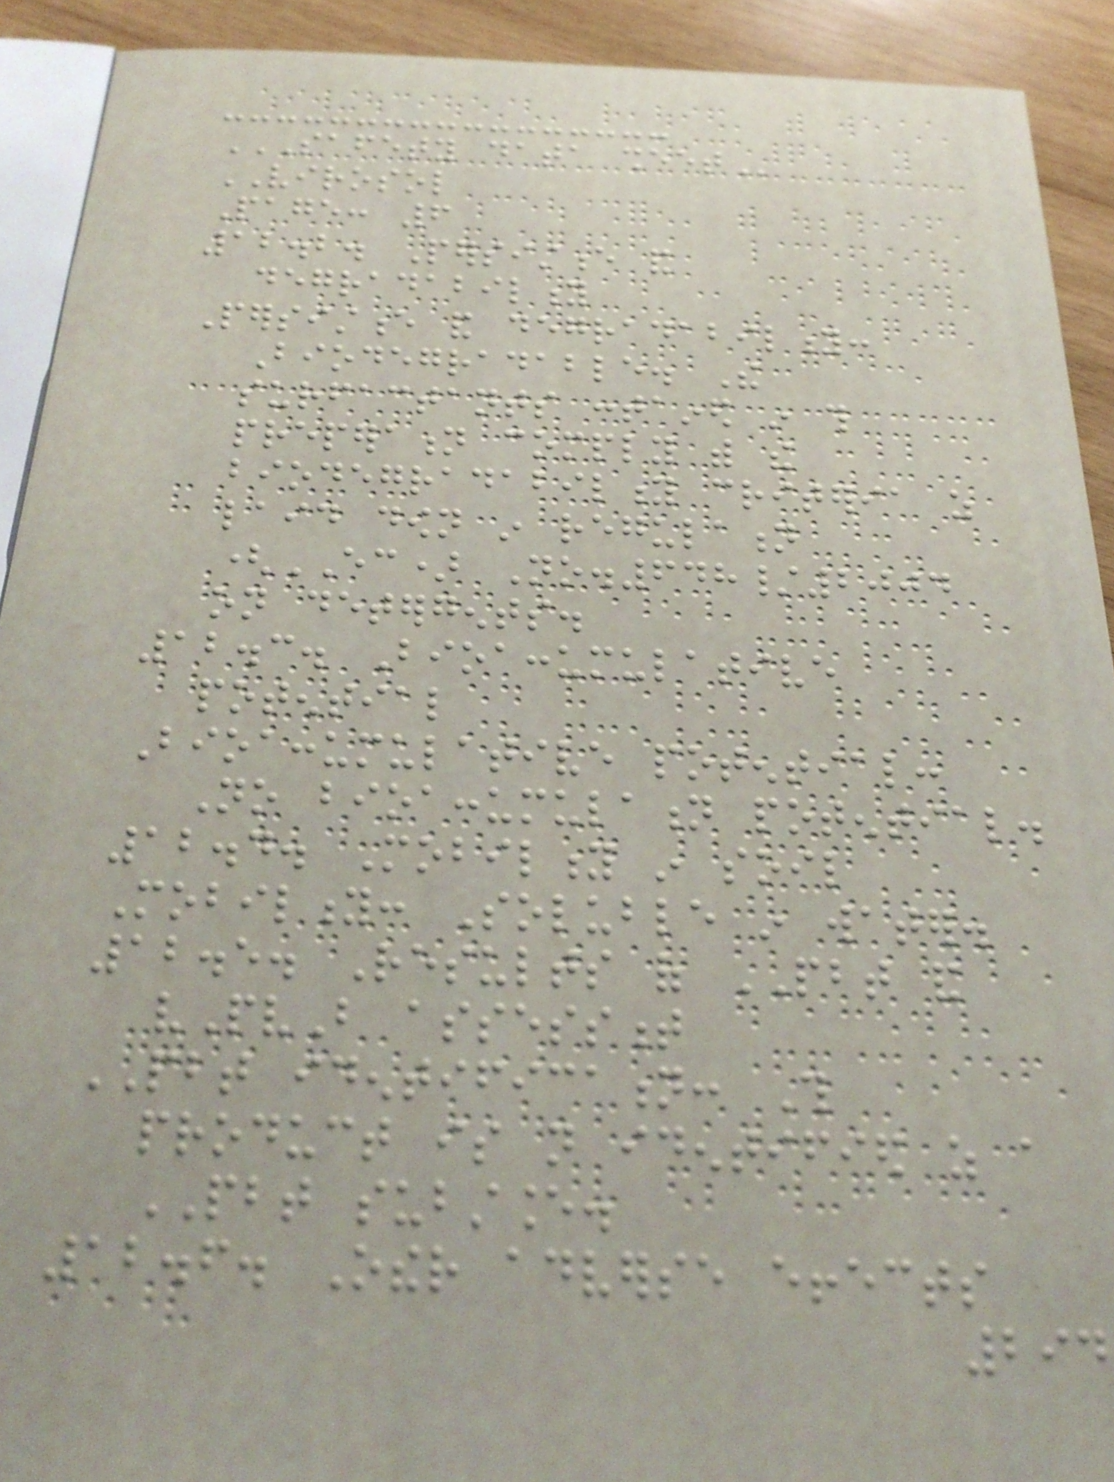SAFETY DATA SHEET
VIROSOL
Page: 6
12.2. Persistence and
degradability
Persistence and degradability:
Biodegradable. The
surfactants contained in this
preperation comply with the
biodegradability criteria as
laid down in regulation
(EC) No.648/2004
on detergents.
12.3. Bioaccumulative
potential
Bioaccumulative potential:
No bioaccumulation potential.
12.4. Mobility in soil
Mobility: Soluble in water.
12.5. Results of PBT and
vPvB assessment
PBT identification: This
product is not identified as a
PBT substance.
12.6. Other adverse effects
294
